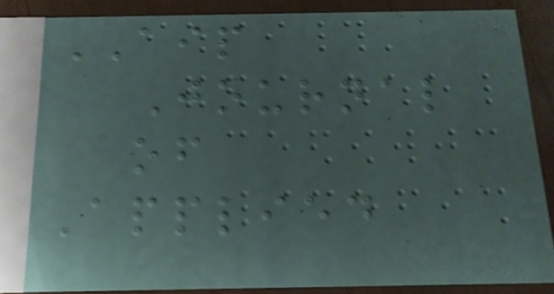AIP
Journal
of
Applied
